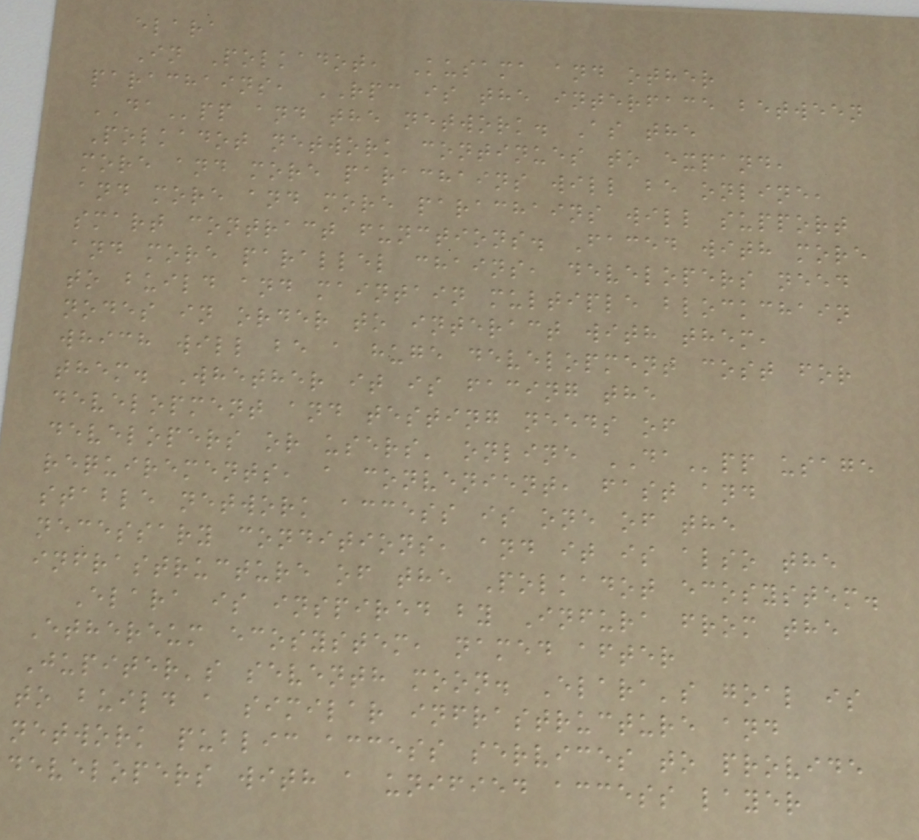elara
In Polkadot, Kusama and other
parachains, RPC is the interface between
DApp and the network. As the
Polkadot network continues to expand,
more and more parachains will be online,
and more and more parachains will support
smart contract functions. Faced with more
and more parallel chains, developers need
to build and maintain multiple blockchain
nodes in order to interact with them,
which will be a huge development cost for
them. Whether it is facing the
development and testing needs of
developers or users' online DApp usage
requirements, a convenient, fast and
stable network access is one of the
necessary conditions, and it is also the
infrastructure of the Polkadot ecosystem.
Elara is inspired by Infura from the
Ethereum ecosystem, named after
Jupiter's seventh moon. Elara's goal is
to build a similar infrastructure and
network public access services to provide
developers with a unified access layer
